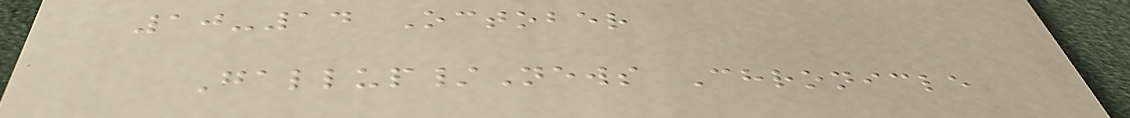10-14 October
Gallup/News Chronicle
